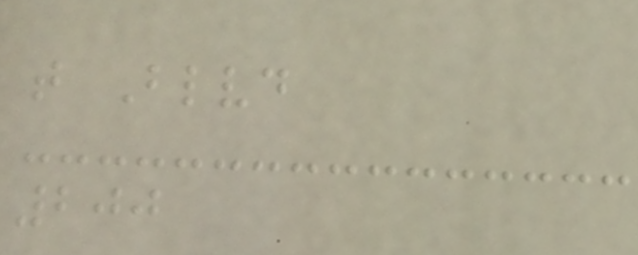t Blvd
200
